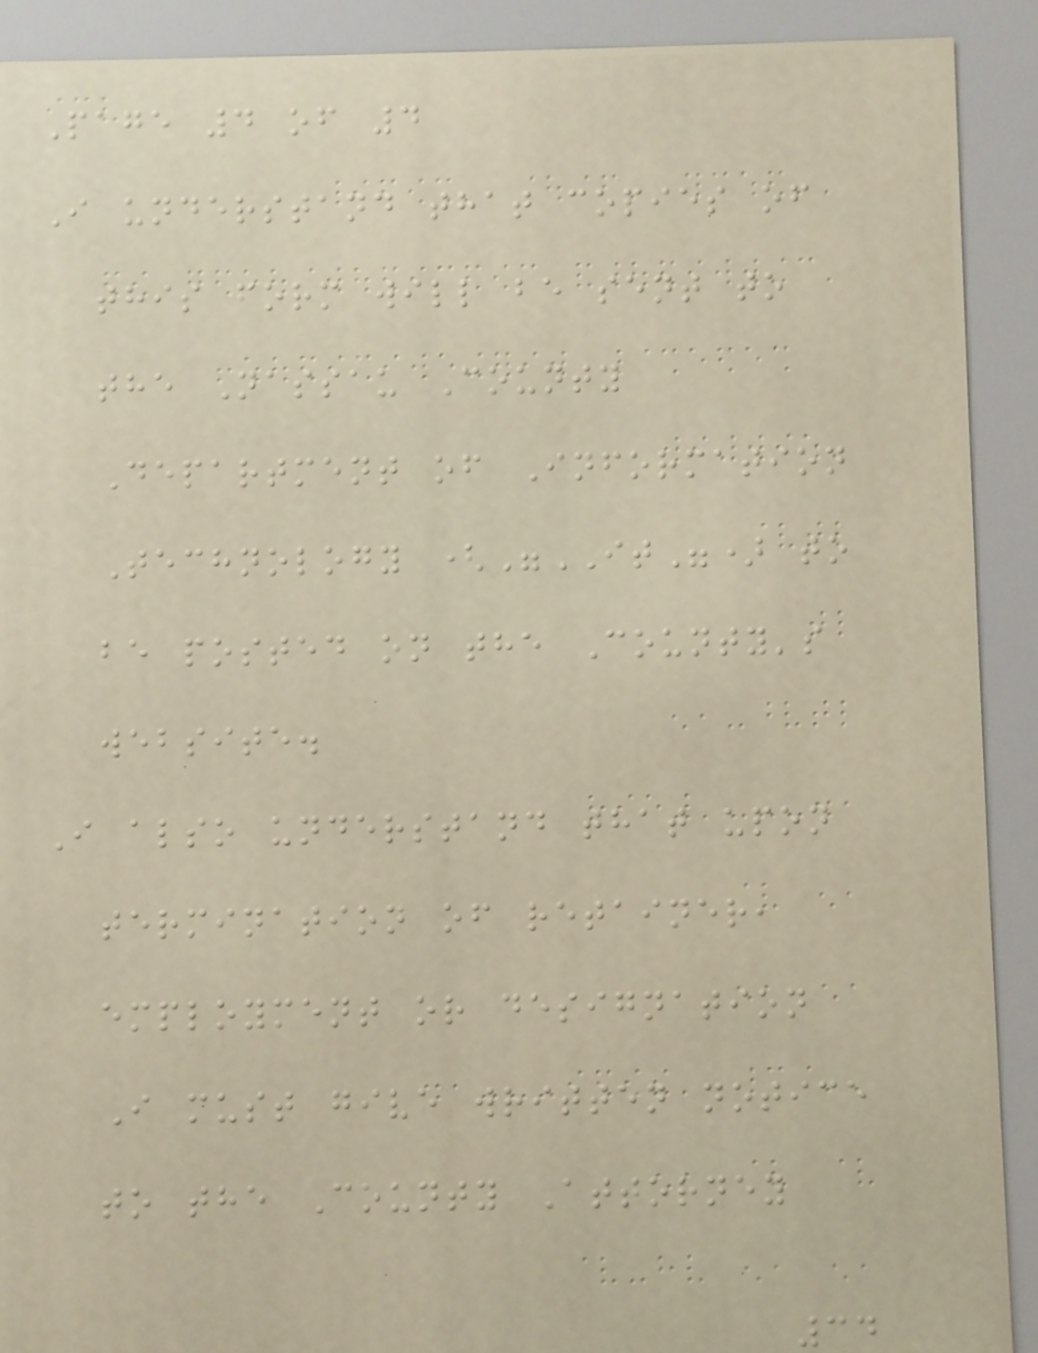Page 4 of 4
I understand that copies of
this form will be sent to
the Nassau County
Department of Information
Technology ("IT") to
be posted on the County's
website.
I also understand that upon
termination of retainer,
employment or designation
I must give written notice
to the County Attorney
34
